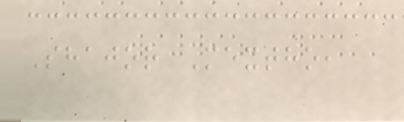Shajor Mextho,
